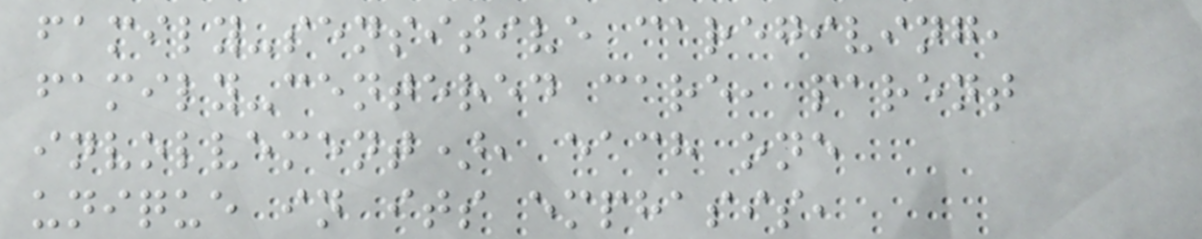family-sensitive caregiving,
family-centered care, parent
involvement), each one
unique in its emphasis,
